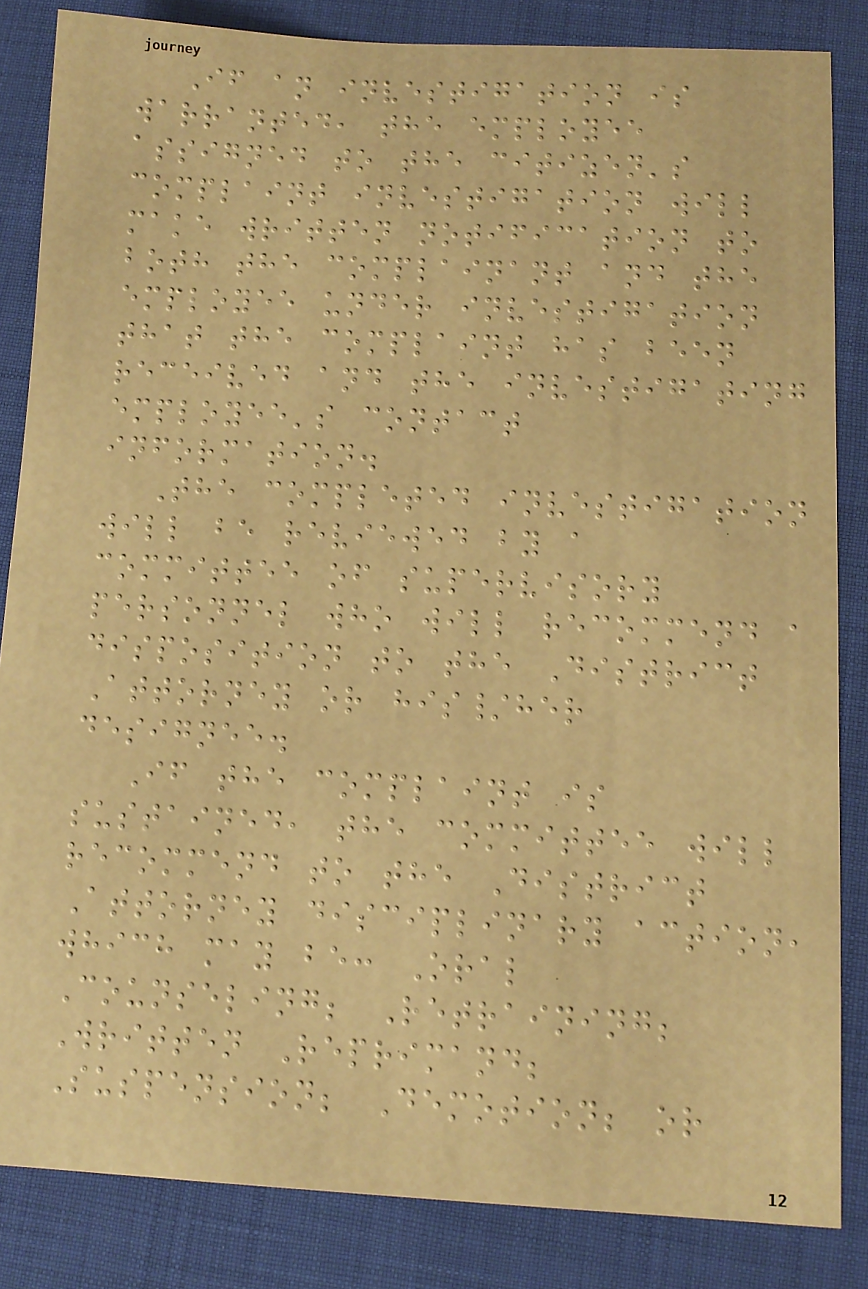If an investigation is
warranted, the employee
assigned to the citizen's
complaint investigation will
make written notification to
both the complainant and the
employee under investigation
that the complaint has been
received and the investigating
employee's contact
information.
The completed investigation
will be reviewed by a
committee of supervisory
personnel who will recommend a
disposition to the District
Attorney or his/her
designee.
If the complaint is
sustained, the committee will
recommend to the District
Attorney disciplinary action,
which may be: Oral
Counseling; Retraining;
Written Reprimand;
Suspension; Demotion; or
